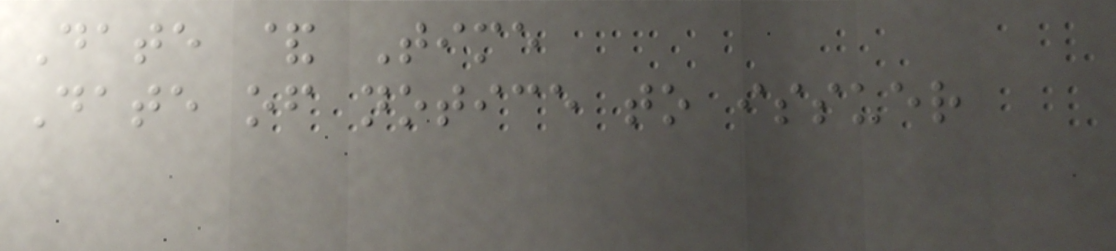Date & Time
Date of notice to issuer
